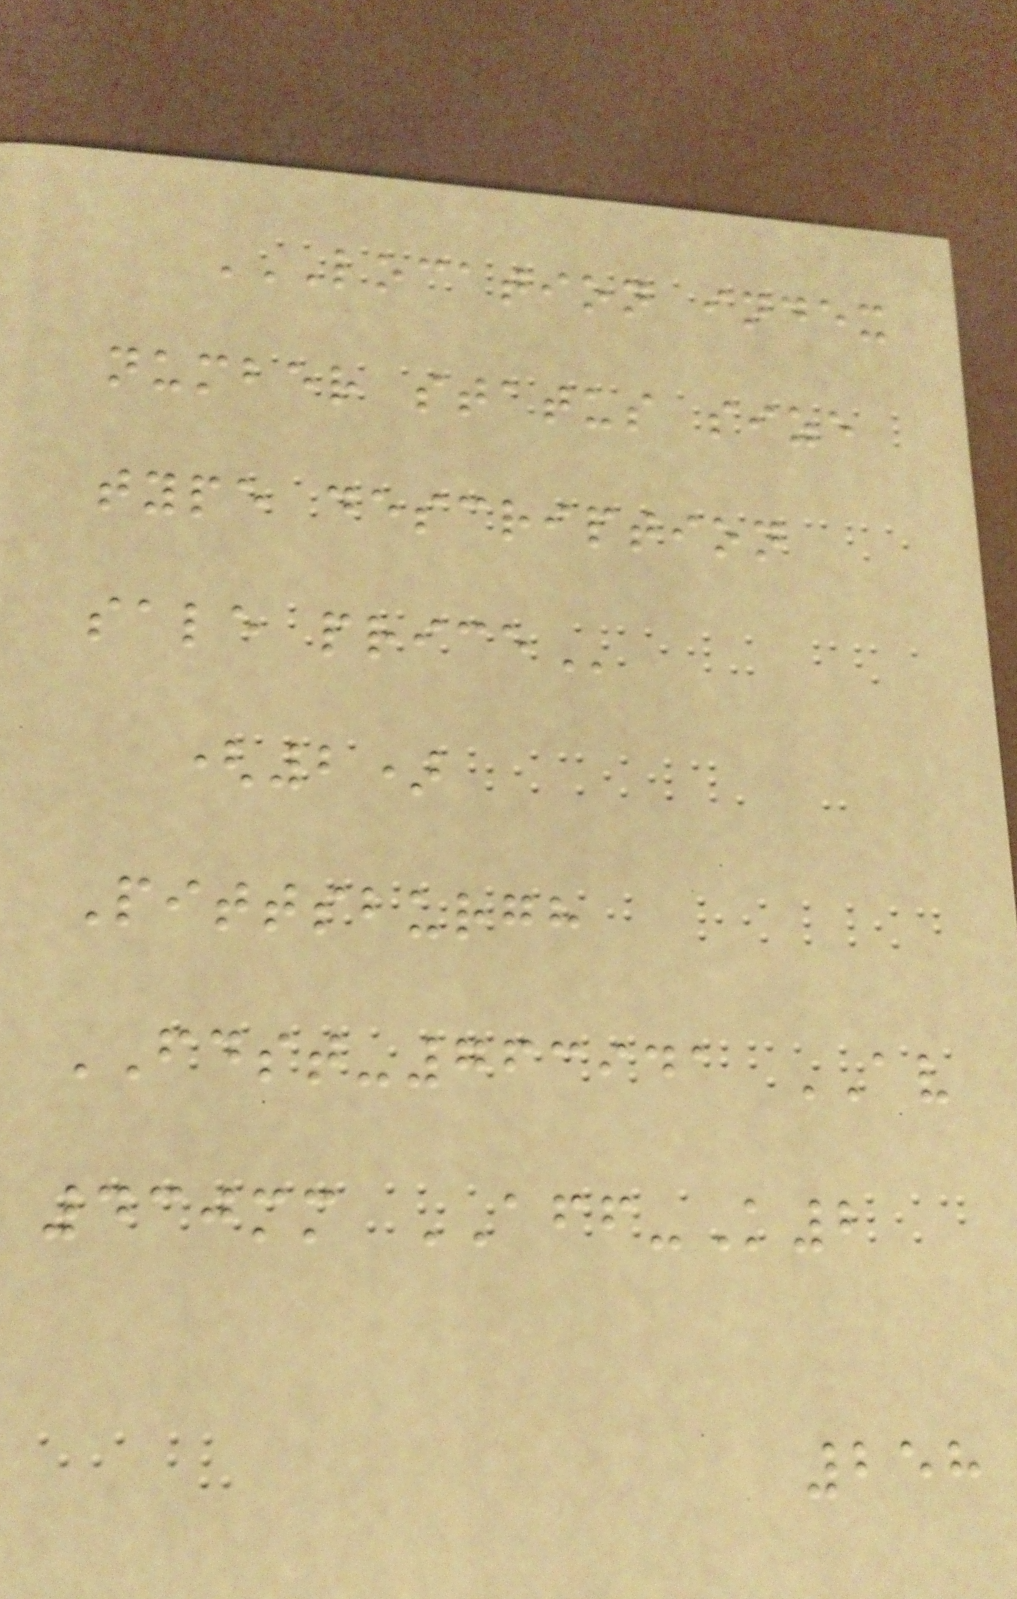LOCATION INDEX
NUMBER STATUS SIZE
TYPE DESCRIPTION
SALE PRICE
(2)
Pittsburgh
FDST-763941 AV
430mm AFF-K2
258
